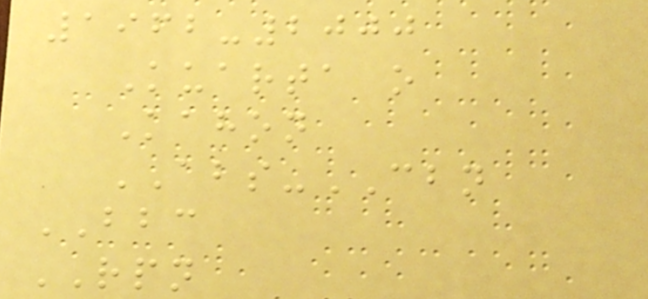1962-2000
Kuarta o
Kahon
ABS-CBN
BBC
RPN
